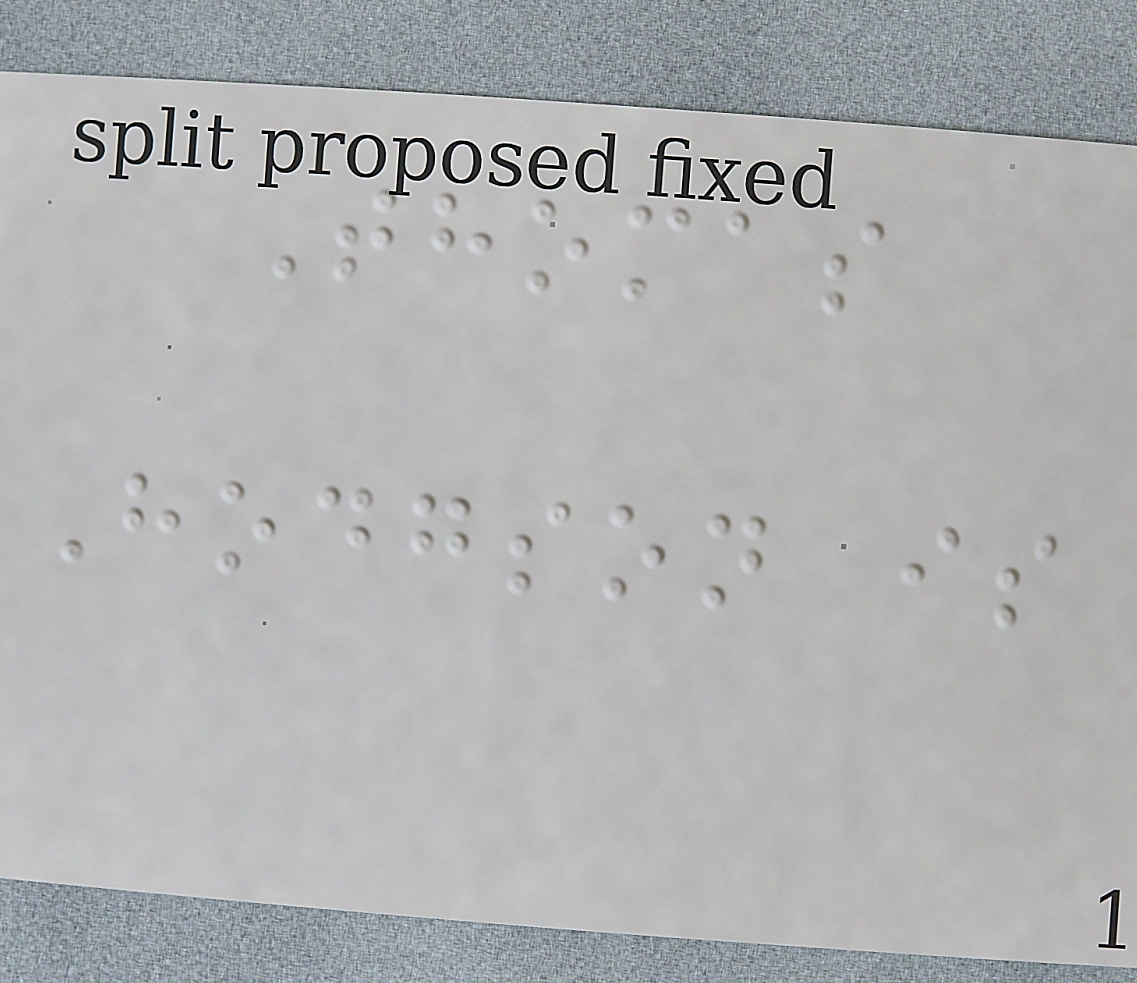Thomas
Hodgson is
